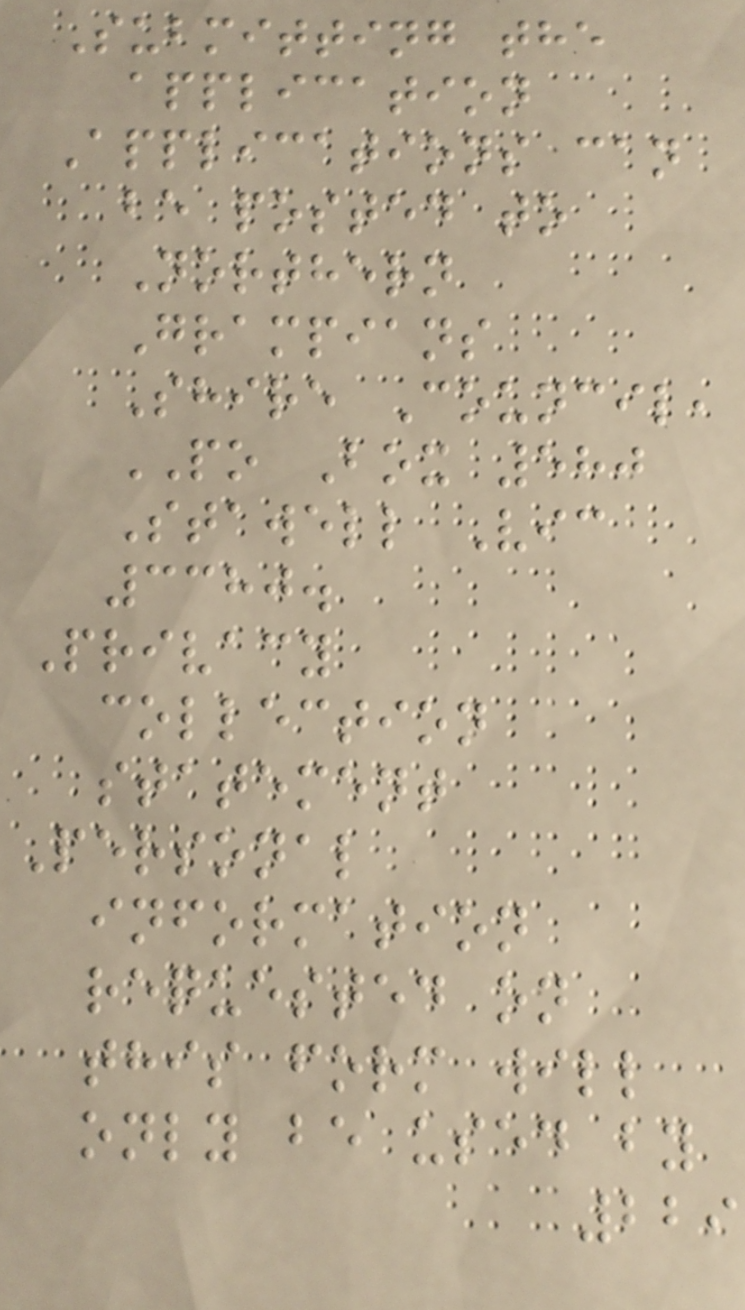Submitting the
application
Applications can
be posted to
Northern
Grampians
Shire Council,
PO Box 580
Stawell Vic
3380.
Privacy
collection
statement
Personal
information
requested on
this form will
only be used by
229
